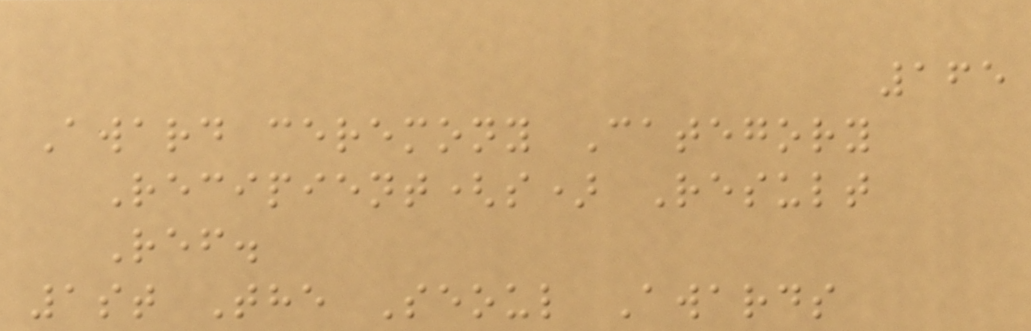165
Award ceremony Category
Recipient(s) Result
Ref.
1st The Seoul Awards
